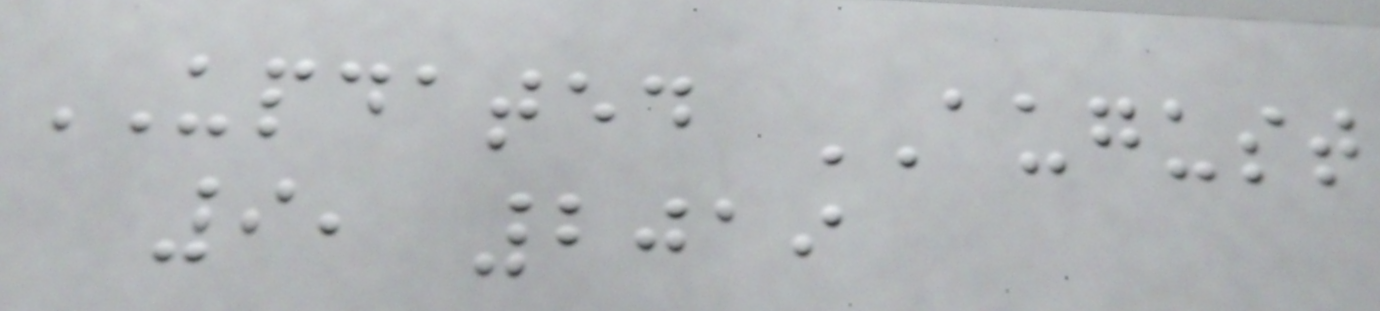UPDATED AUGUST
9, 2019
